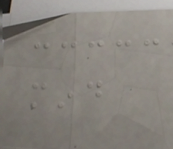mind
